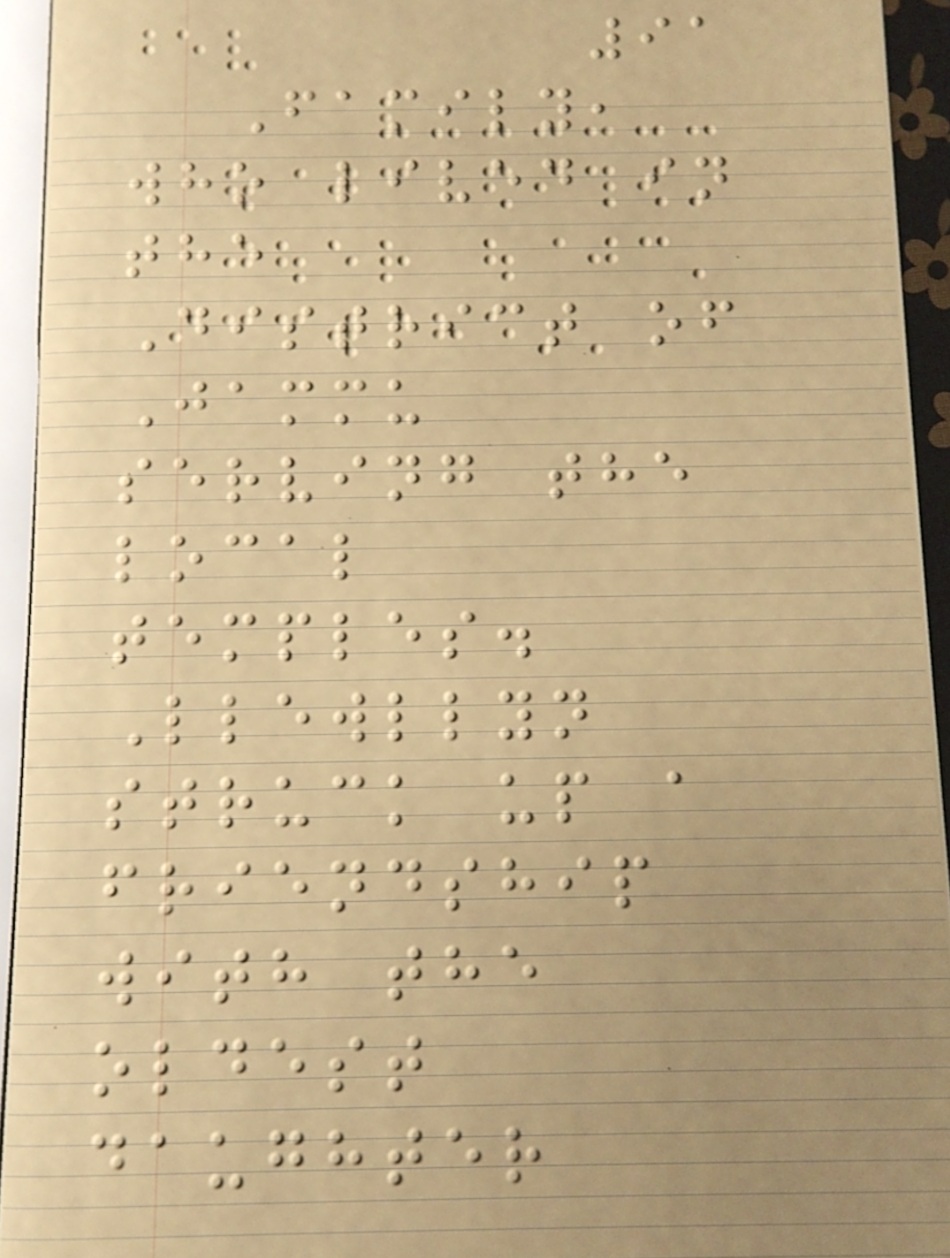91
Family,
who lived in
the
District of
Jammu
serving the
local
temples.
Llewllyn
struck up a
friendship
with the
oldest
daughter
